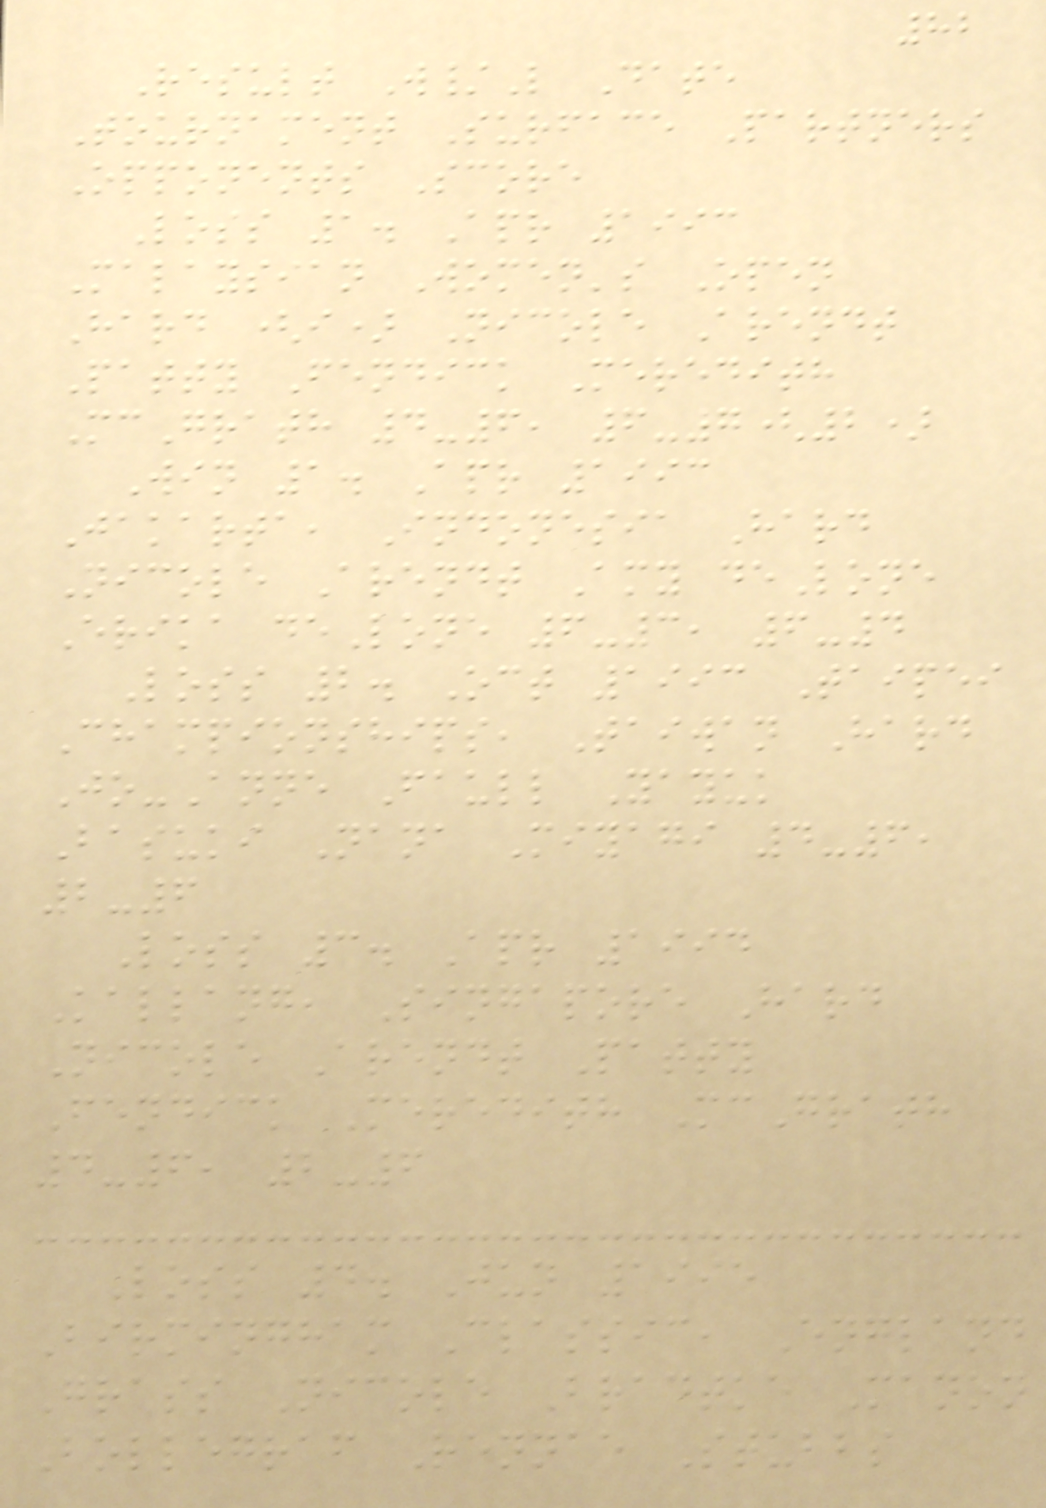82
Result W/L Date
Tournament Surface Partners
Opponents Score
Loss 1. Apr 1993
Malaysian Women's Open
Hard (i) Nicole Arendt
Patty Fendick Meredith
McGrath 4-6, 6-7(2)
Win 1. Apr 1993
Jakarta, Indonesia Hard
Nicole Arendt Amy deLone
Erika deLone 6-3, 6-4
Loss 2. Oct 1993 Taipei
Championships, Taiwan Hard
Jo-Anne Faull Yayuk
Basuki Nana Miyagi 4-6,
2-6
Loss 3. Apr 1994
Kallang, Singapore Hard
Nicole Arendt Patty
Fendick Meredith McGrath
4-6, 2-6
Loss 4. Jun 1995
Birmingham Classic, England
Grass Nicole Bradtke Manon
Bollegraf Rennae Stubbs
